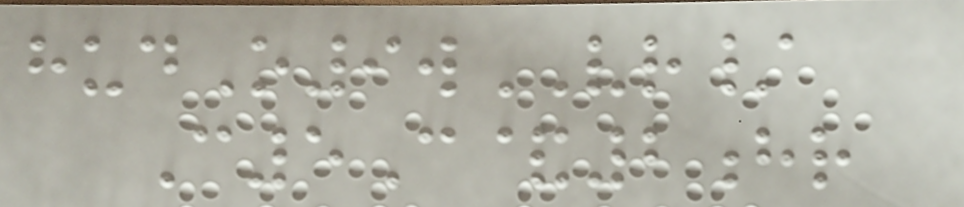hudO9wVR/
C5C&2hr
